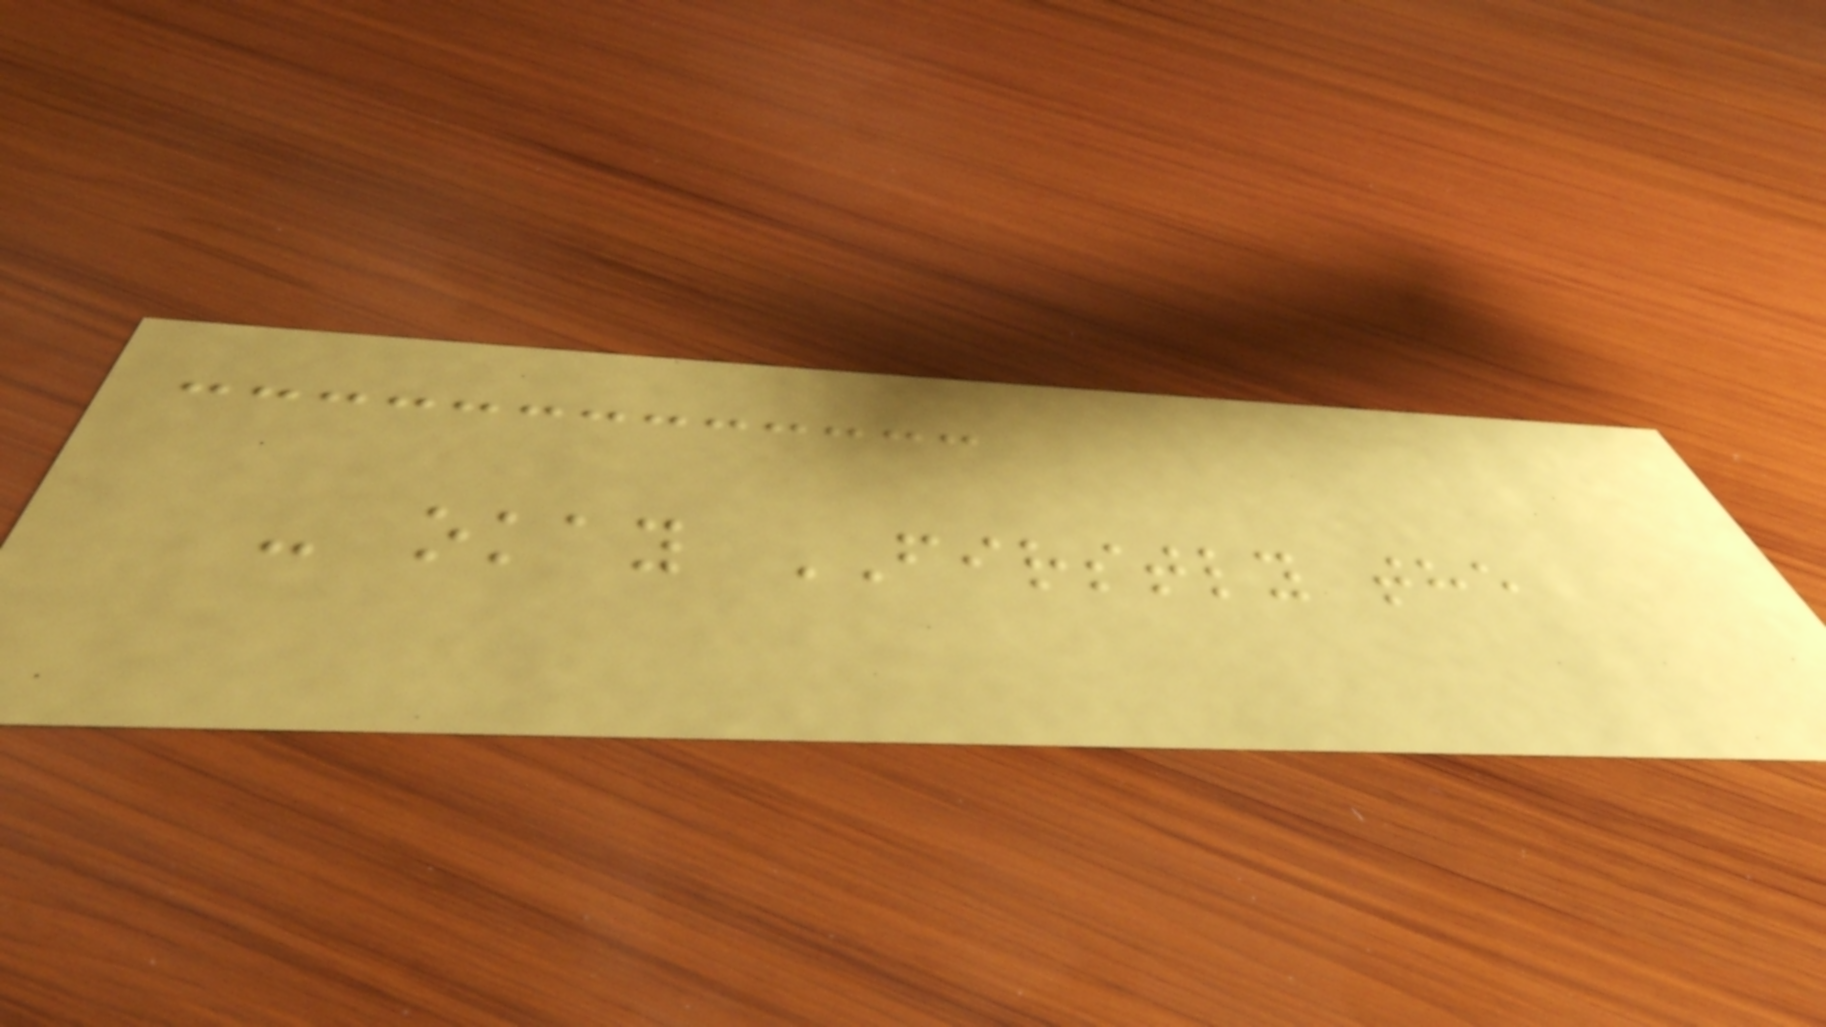- okay FIRSTLY the
